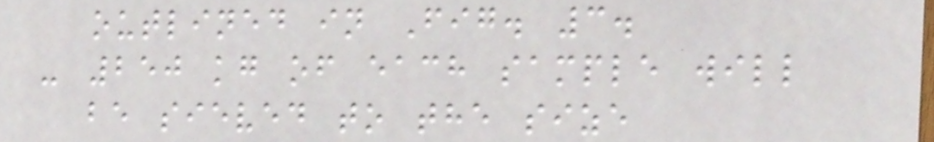outlined in Fig. 3.
- 250 kg of each sample will
be sieved to the size
